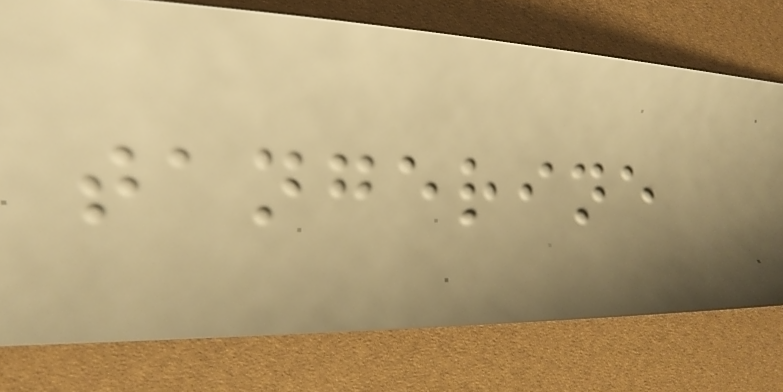tangerine
